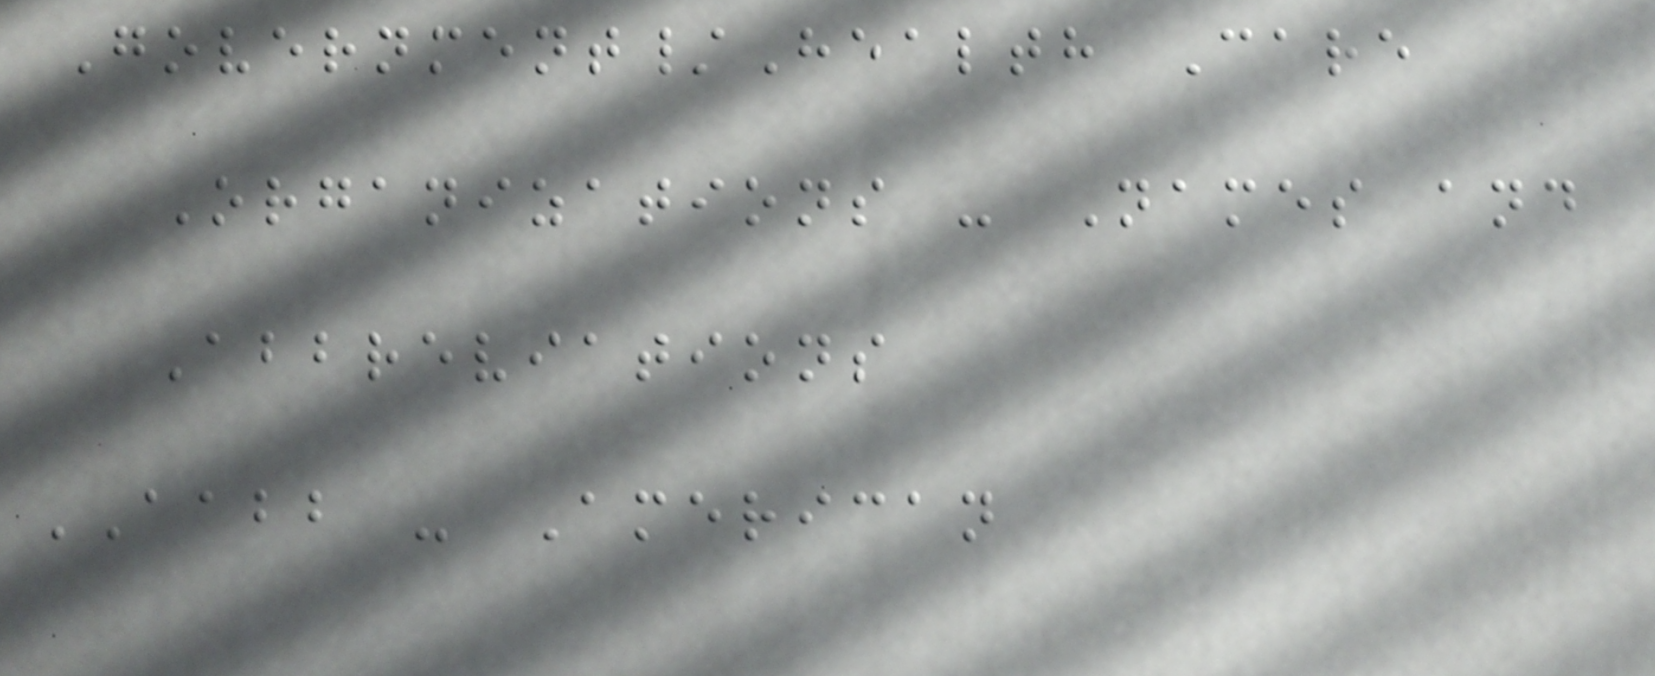Government/Health Care
Organizations - Names and
Abbreviations
AABB - American
